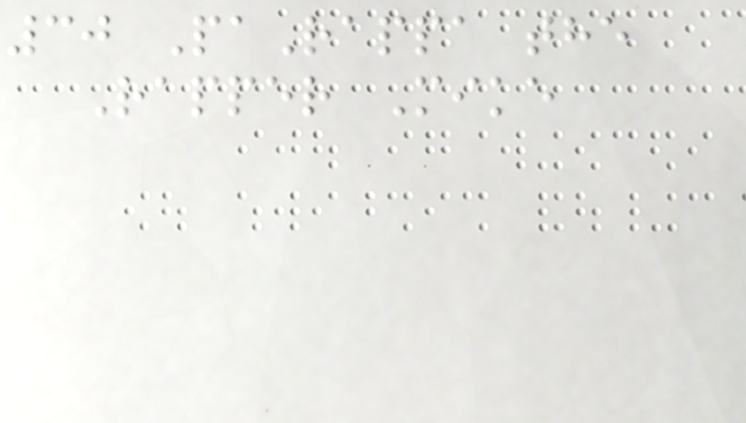30 PaRappa the
Rapper Mike
